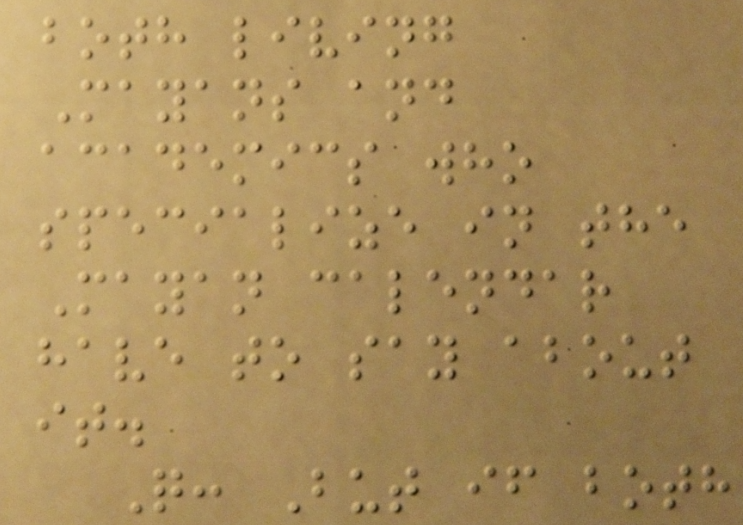both living
Mayans and
academics who
specialize in the
Mayan calendar
have to say about
it.
Q: But if both
